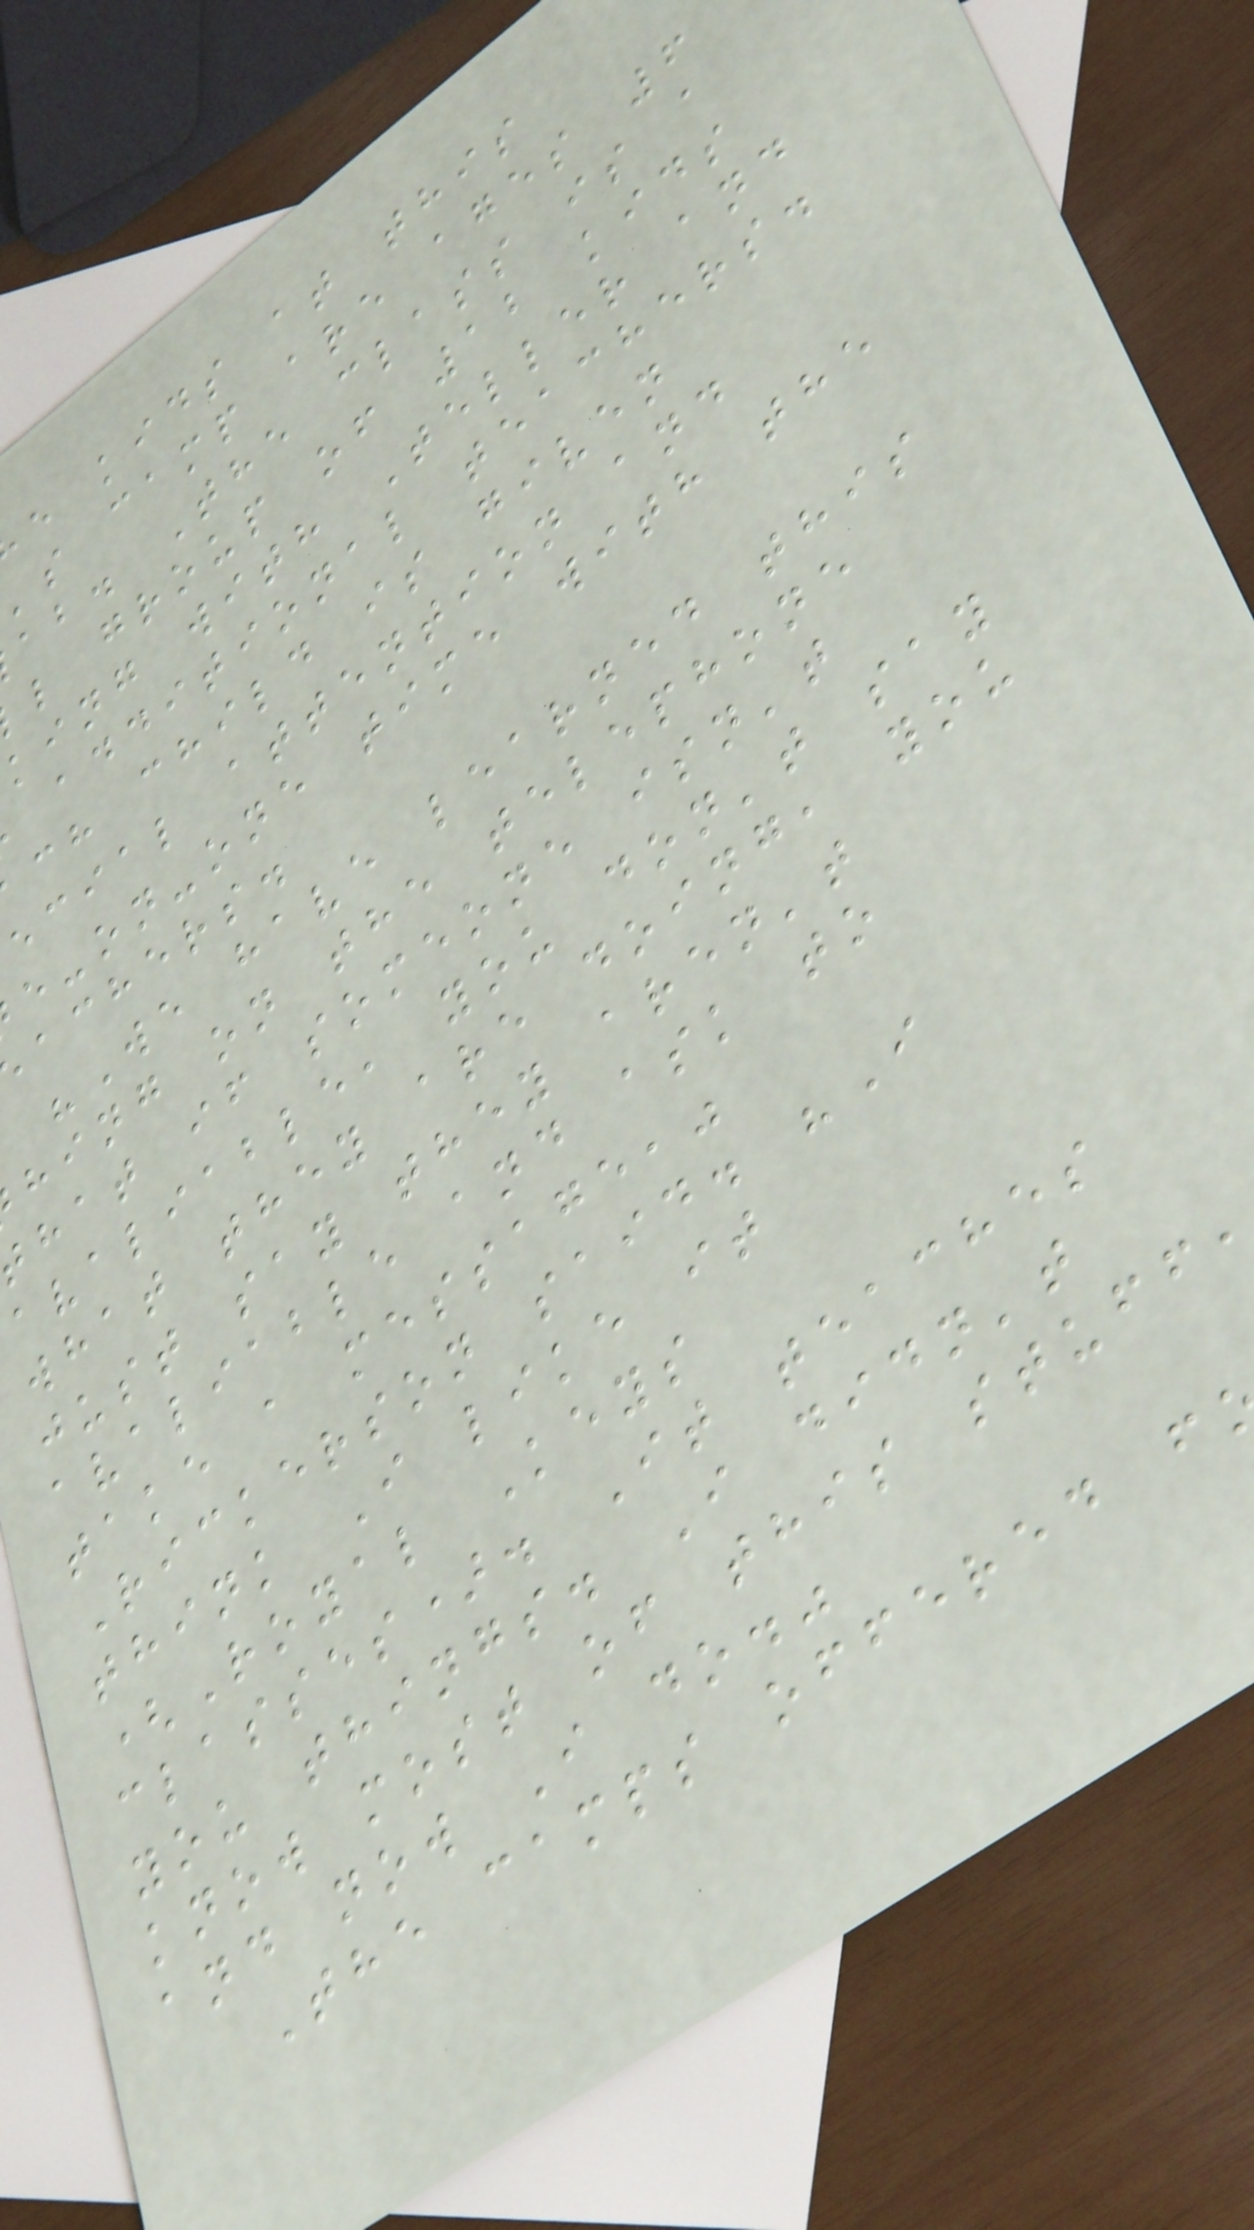e kids at this
's camp are ages 6
ab. The class is a
l group of 12 kids
king with Teller and
additional teachers.
ch child is given
ecial attention and
e-on-one time with the
achers.
"We have learned this
hing on the telephone
hat if someone isn't
avaliable, you don't say
what they are doing, you
just say they aren't
avaliable and ask to
take a message,"
Rickerson said. "I
think I like it
(Royal Keys
classes). It teaches
you things. I didn't
know most of this stuff
and now I do."
The camps offered f
